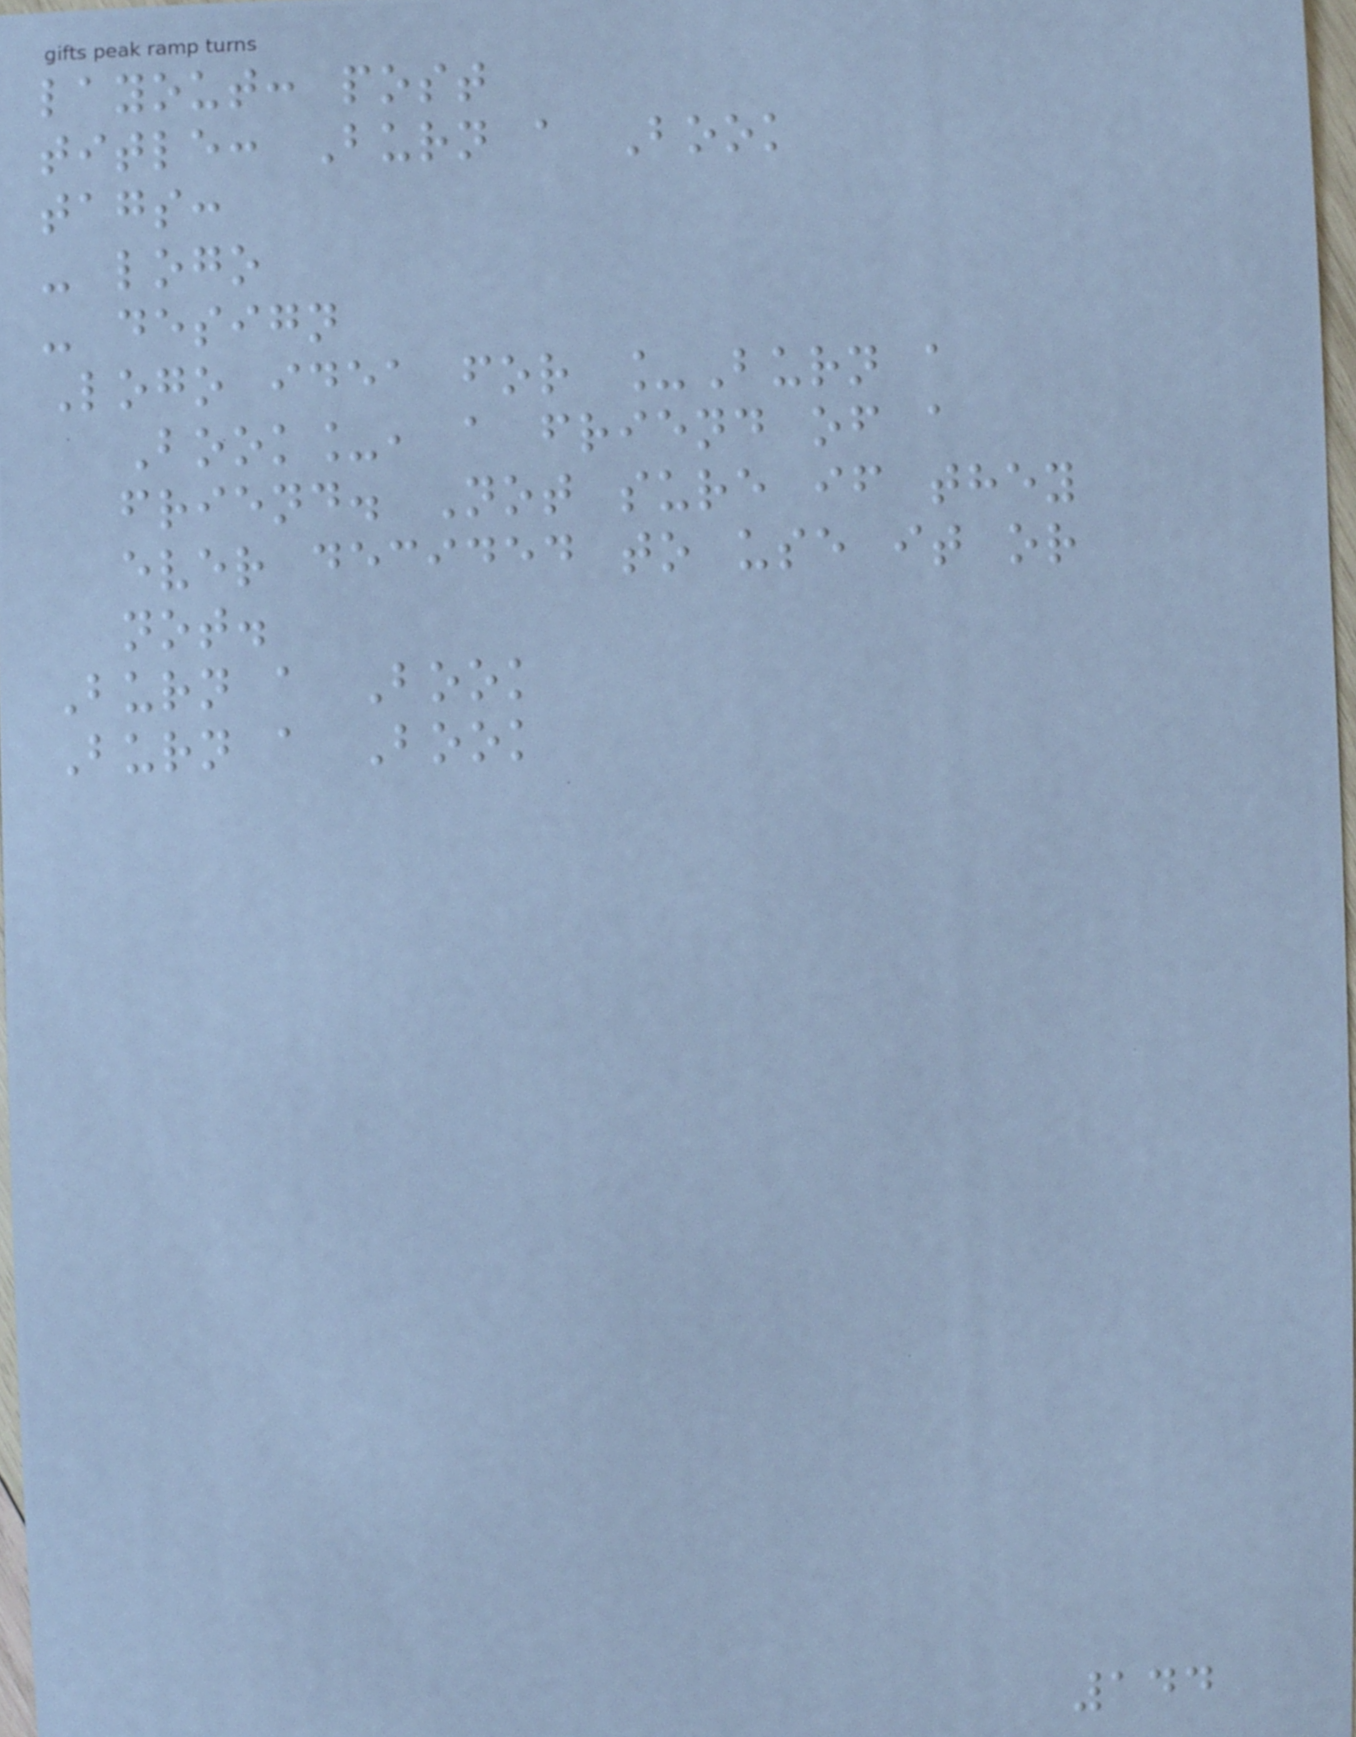layout: post
title: Burn a Book
tags:
- logo
- design
Logo idea for _Burn a
Book_, a friend of a
friend. Not sure if they
ever decided to use it or
not.
Burn a Book
Burn a Book
144
